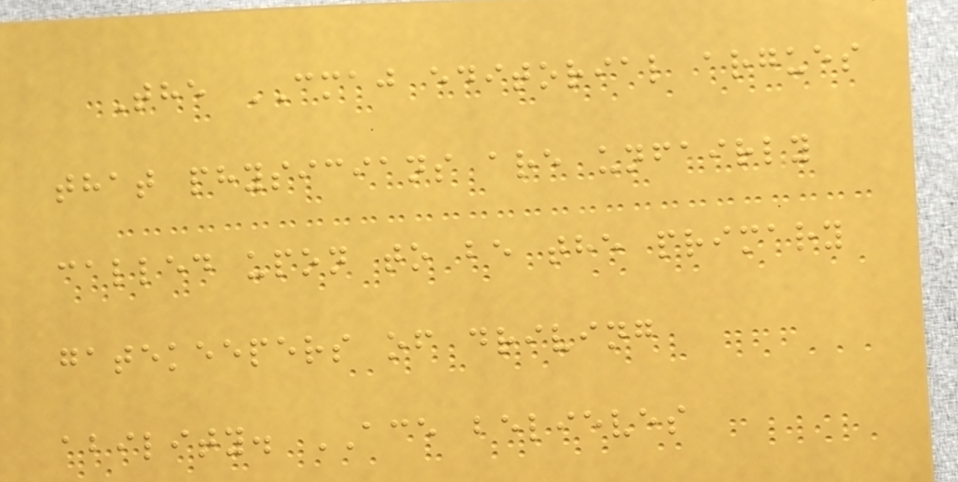The CMAJ editorial argues
that physicians are unfairly
called upon to be the primary
gatekeepers of driving
ability. ACE believes
